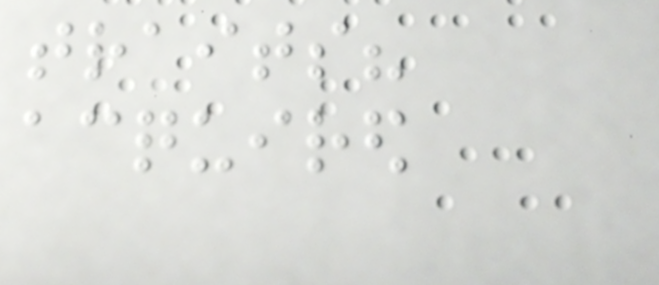traits?
acquired
